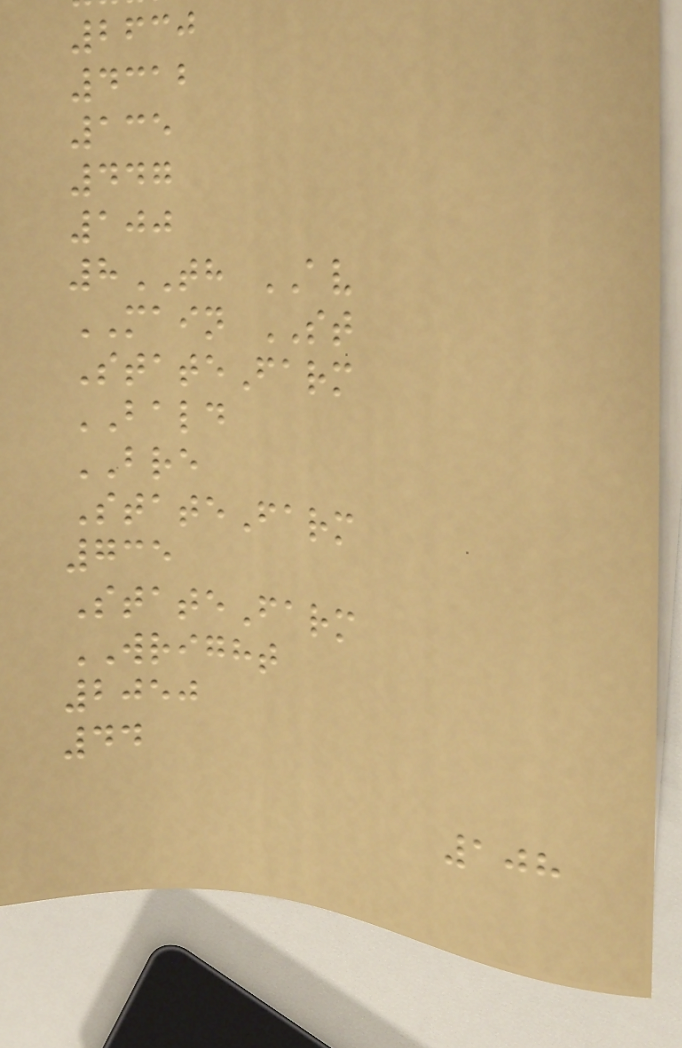2630
4312
135
447
100
8TH AV
MAIN ST
StateFarm
BALD
BRE
StateFarm
735
StateFarm
WRIGHT
2050
44
108
